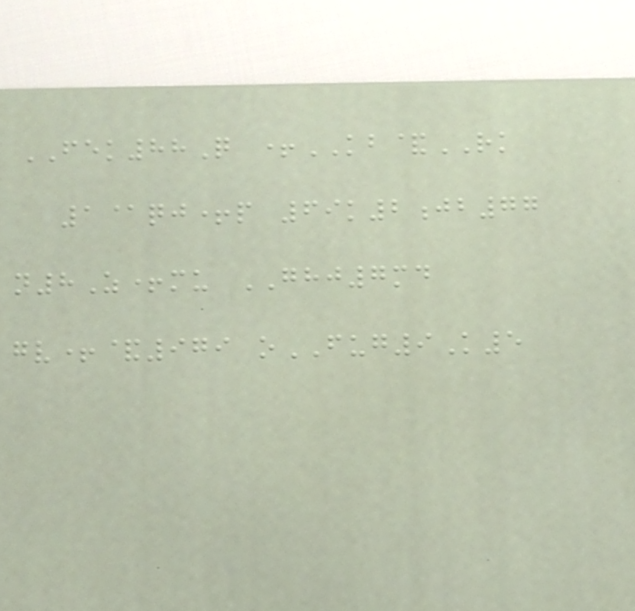FEK88Q +KB&RK
1@qj+p 69k2jb77
n8Z+mu GHJ7md
gv+&979 oFUG9K5
